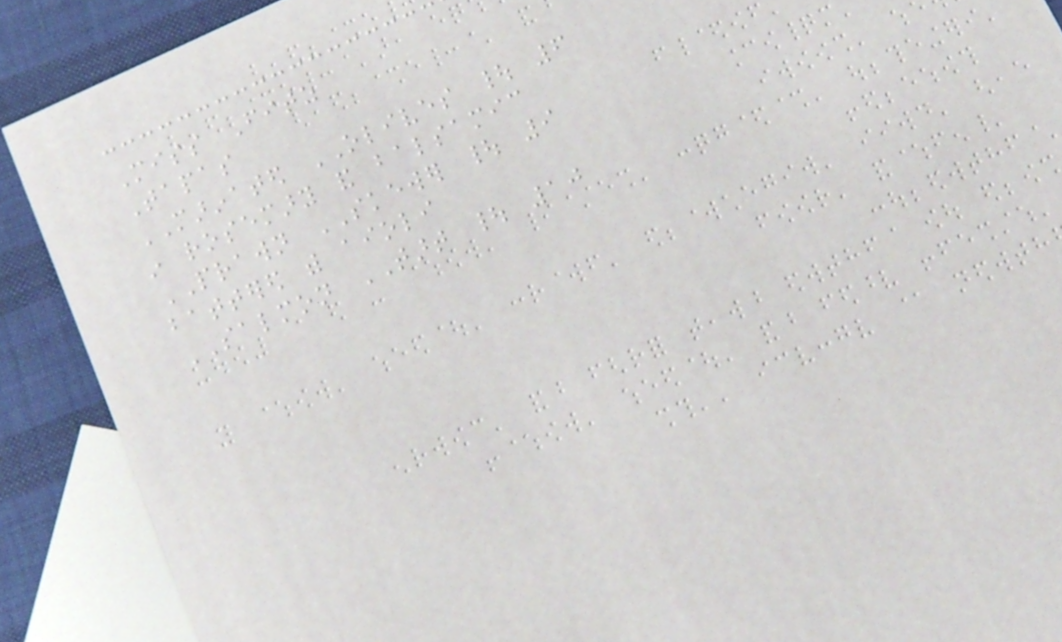Miss Fitz
Tapas
MARINATED OLIVES | 6
in rosemary and balsamic
PRAWN SKEWER | 9
battered with aioli
SALMON TART | 10
